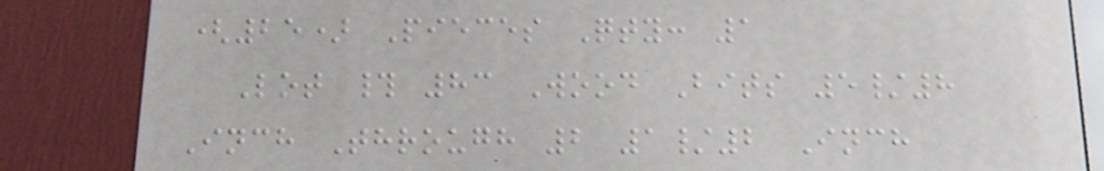(25) Pieces Qty: 1
Lot # 83 Wood Bits 5/8
Inch Through 2 1/2 Inch
